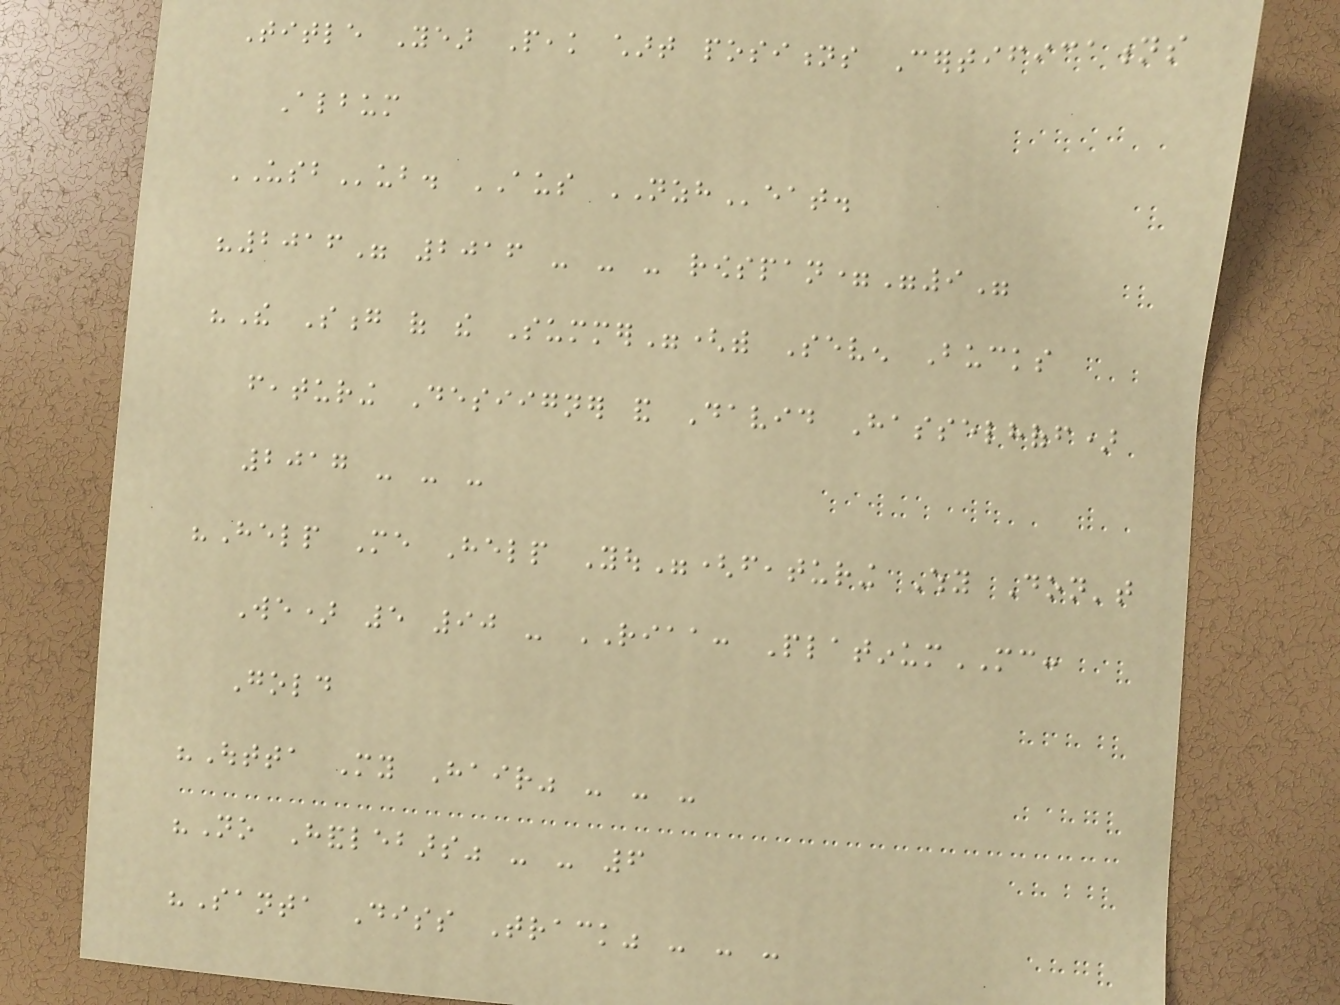Title Year Peak chart positions Certifications
Album
USBub. AUS NZHeat.
"2016" 2016 - - - rowspan="9"
"The Song of the Summer"(with Seven Bucks
featuring Desiigner and David Hasselhoff)
2017 - - -
"Help Me Help You"(featuring Why Don't
We) 5 90 - RIAA: PlatinumMC:
Gold
"Outta My Hair" - - -
"No Handlebars" - - 6
"Santa Diss Track" - - -
